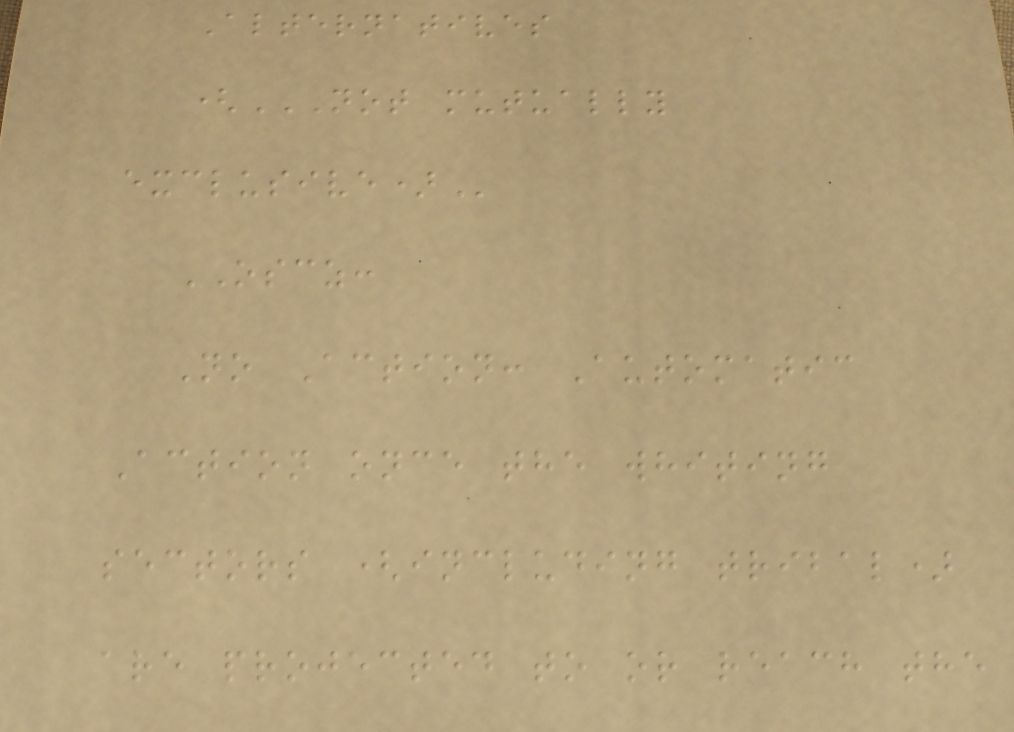Alternatives
(NOT MUTUALLY
EXCLUSIVE)
OSCZ:
No Action: Automatic
Action once the whiting
sectors (including tribal)
are projected to or reach the
